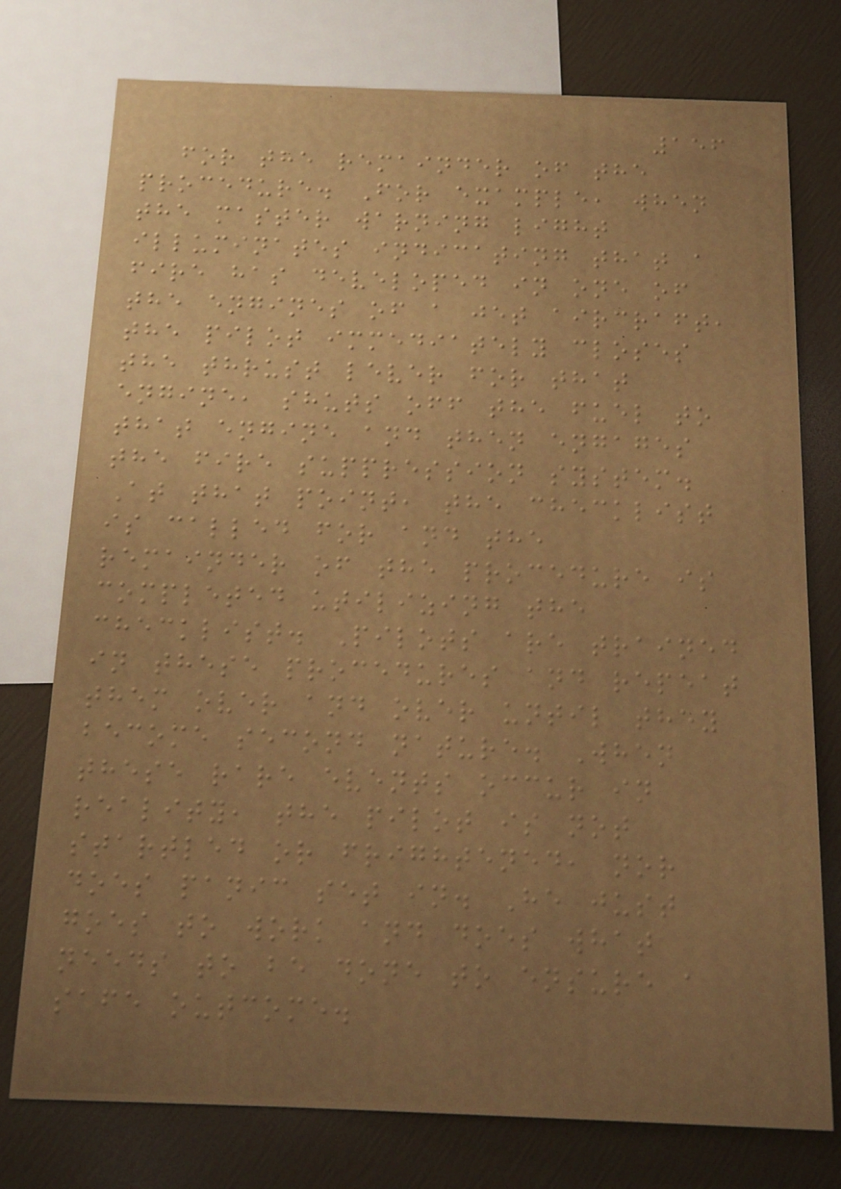156
for the remainder of the
procedure. For example, when
the master warning light
illuminates indicating that a
fire has developed in one of
the engines of a jet aircraft,
the pilot immediately closes
the thrust lever for that
engine, shuts off the fuel to
that engine and then engages
the fire suppression system.
At that point, the checklist
is called for and the
remainder of the procedure is
completed utilizing the
checklist. Pilots are trained
in these procedures and repeat
them over and over until they
become second nature. When
these rare events occur in
reality, the pilot is not
startled or frightened, nor
does panic set in. He just
goes to work and does what
needs to be done to ensure a
safe outcome.
